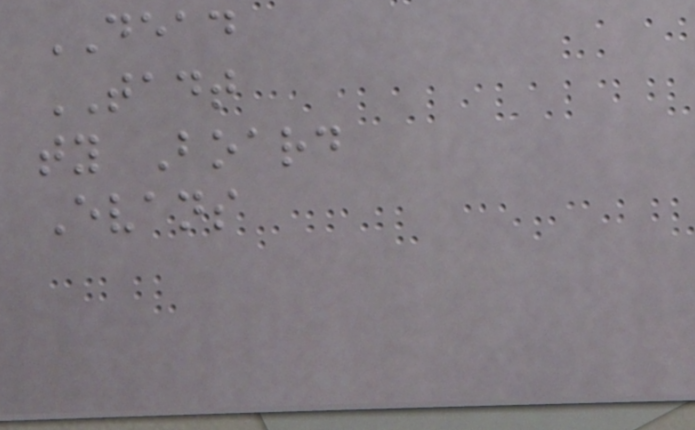DEAD
TADT
ty Board
Evans
